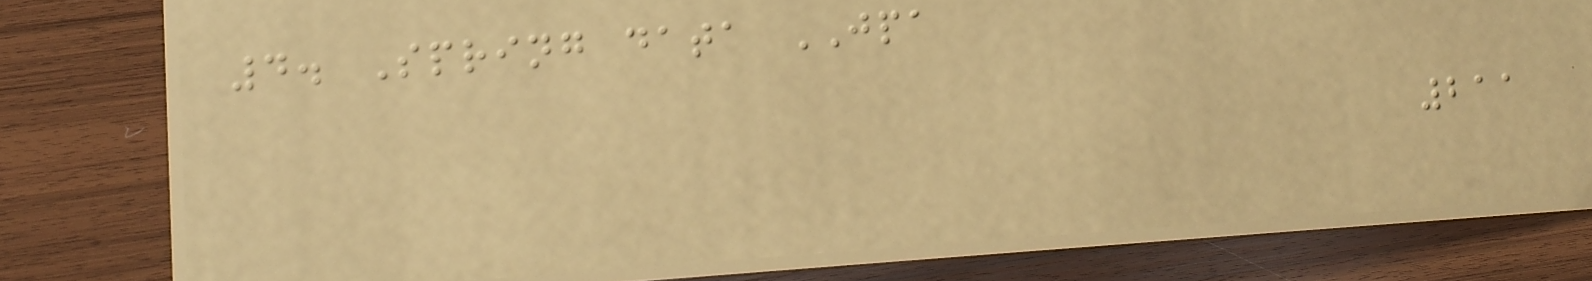4. Spring data JPA
211
